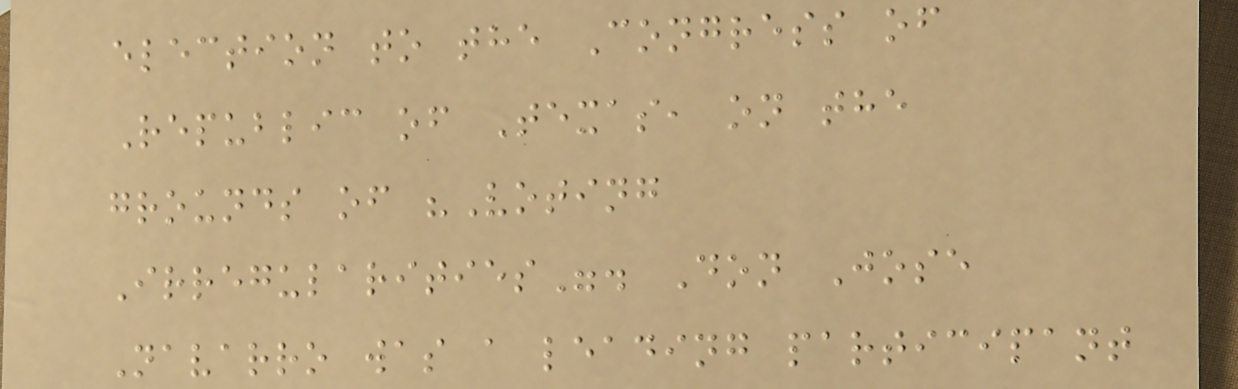election to the Congress of
Republic of Texas, on the
grounds of "Voting
Irregularities". Don Jose
Navarro was a leading participant
